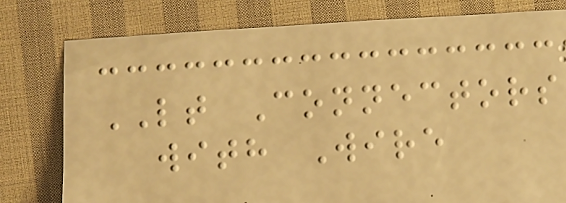LT Connectors
with Wire
